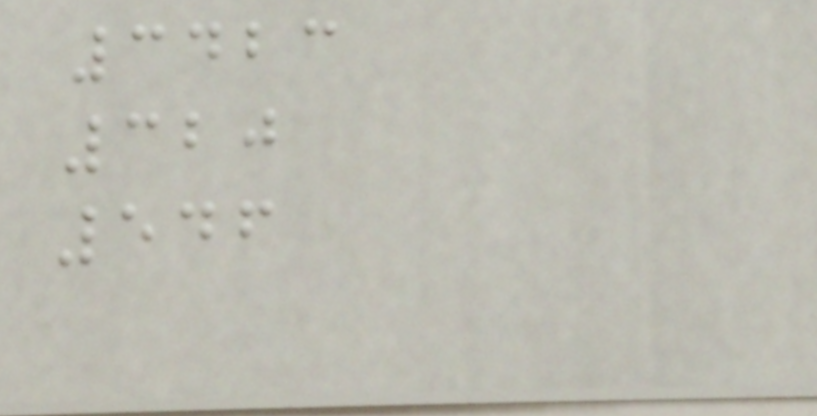3423
320
546
